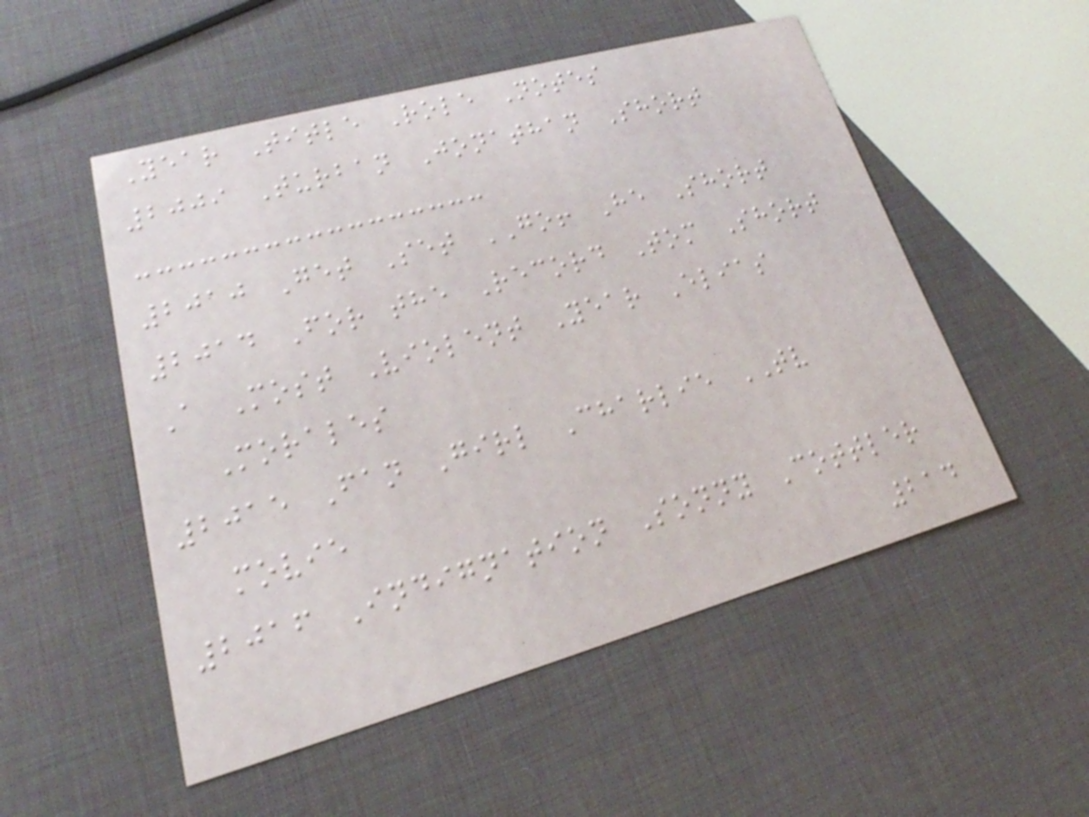Year Title Role Notes
2009 Turban Jonathan Short
2010 Get Set GO! He Short
2014 For the Record Tom Short
A Most Violent Year Elias
Morales
2015 Fan Girl Charlie TV
movie
2016 Indignation Sonny Cottler
214
